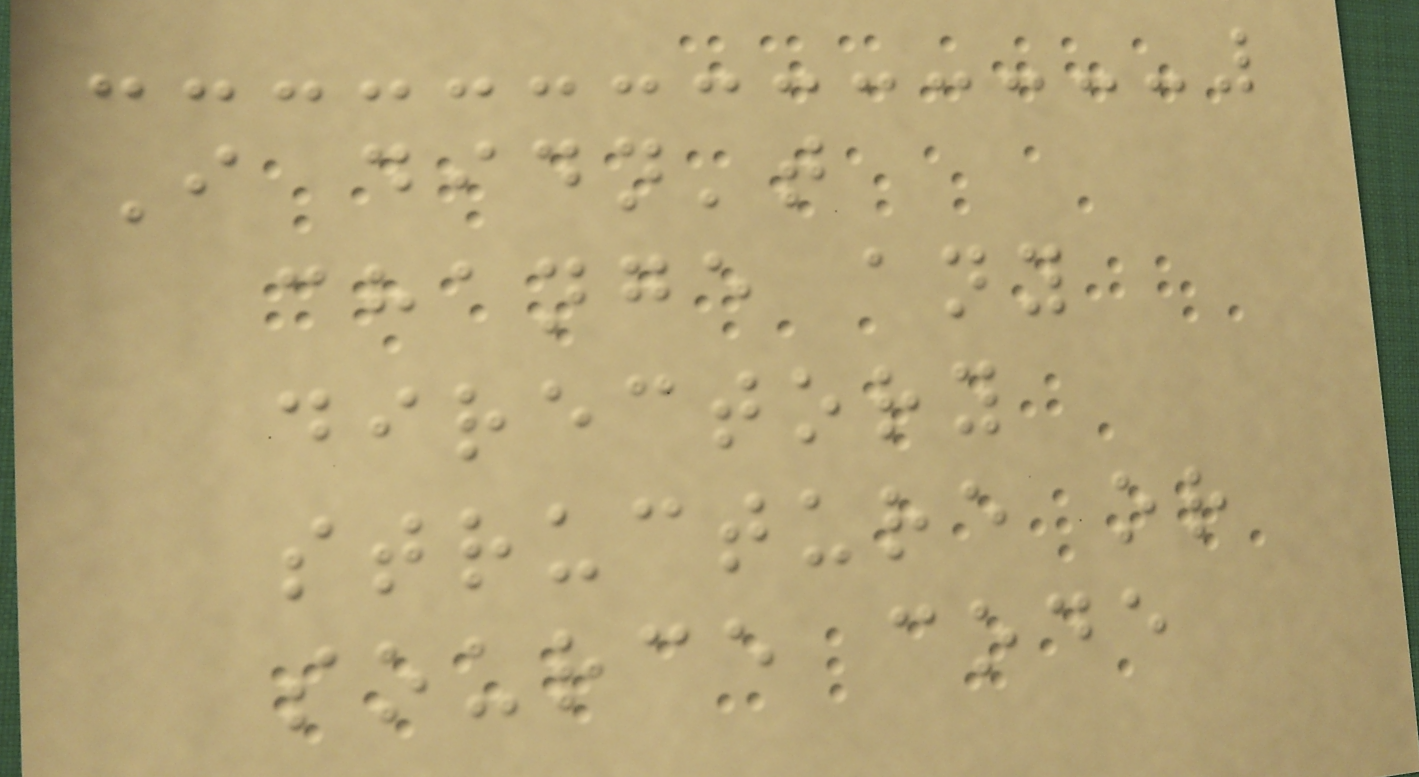I didn't
change any
directory
structure or
source code
